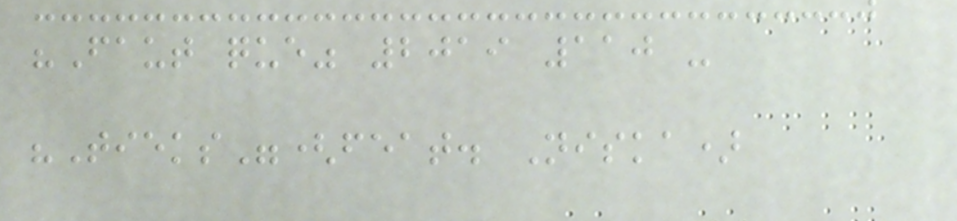"Faut que" 2019 110 -
"Tieks"(feat. Niska)
